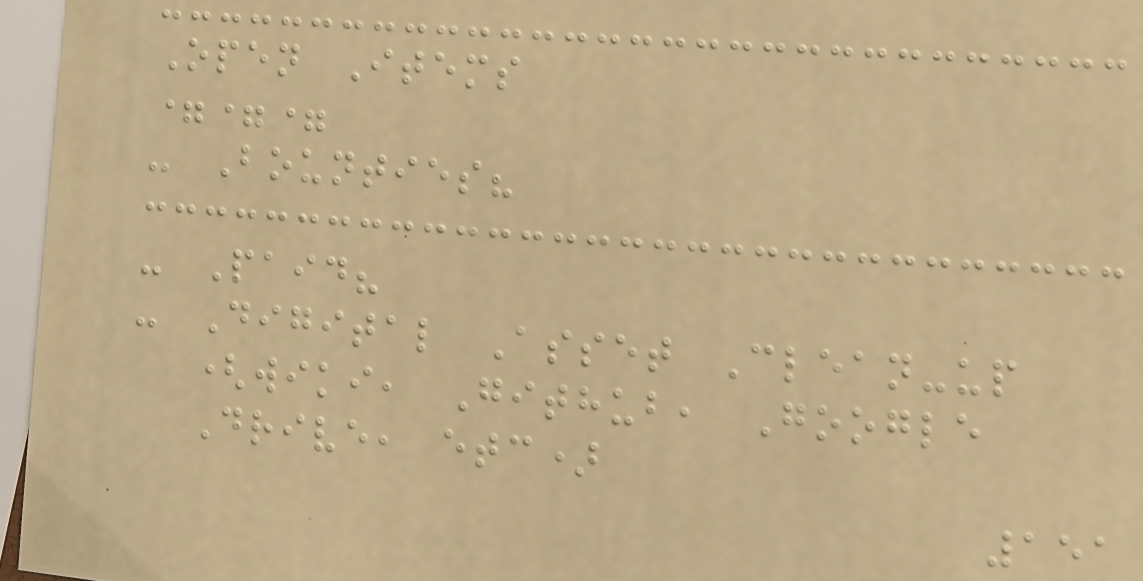Open Items
===
- Bounties?
- Paid?
- Digital Asset Clean-up
(wiki, Github, Google
Drive, etc)
151
